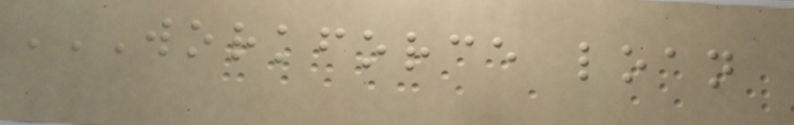WORKFORCE LOAN
